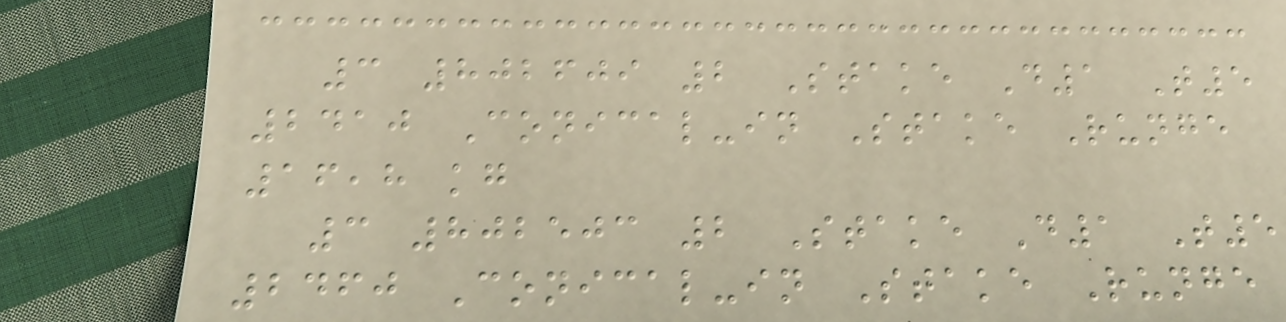3 802609 2 Stake D1 T5
2410 Conical-in Stake Runge
16,8 kg
3 802503 2 Stake D1 T5
2460 Conical-in Stake Runge
